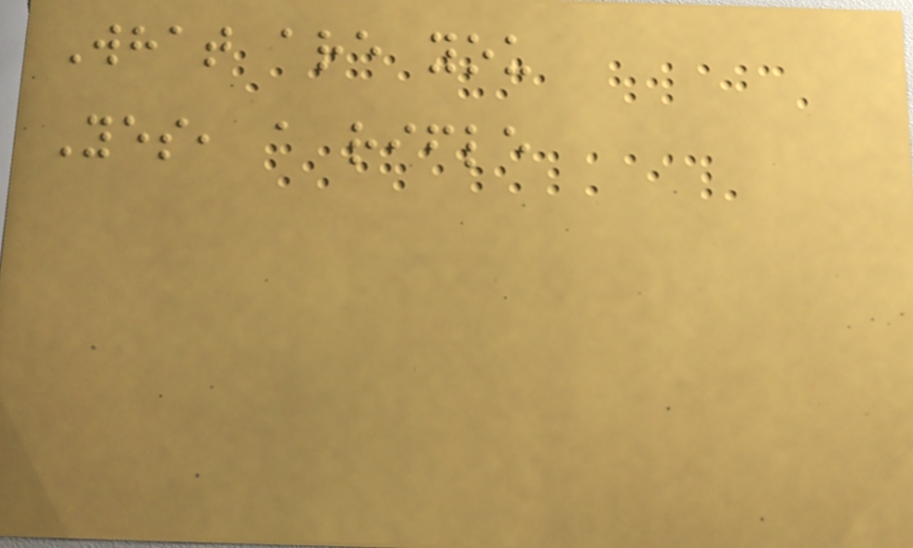What are you
Yes, a rifle
